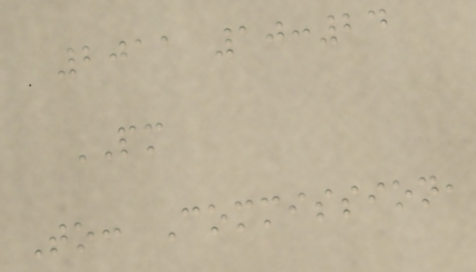2011 10:24
PM
To: Commission,
